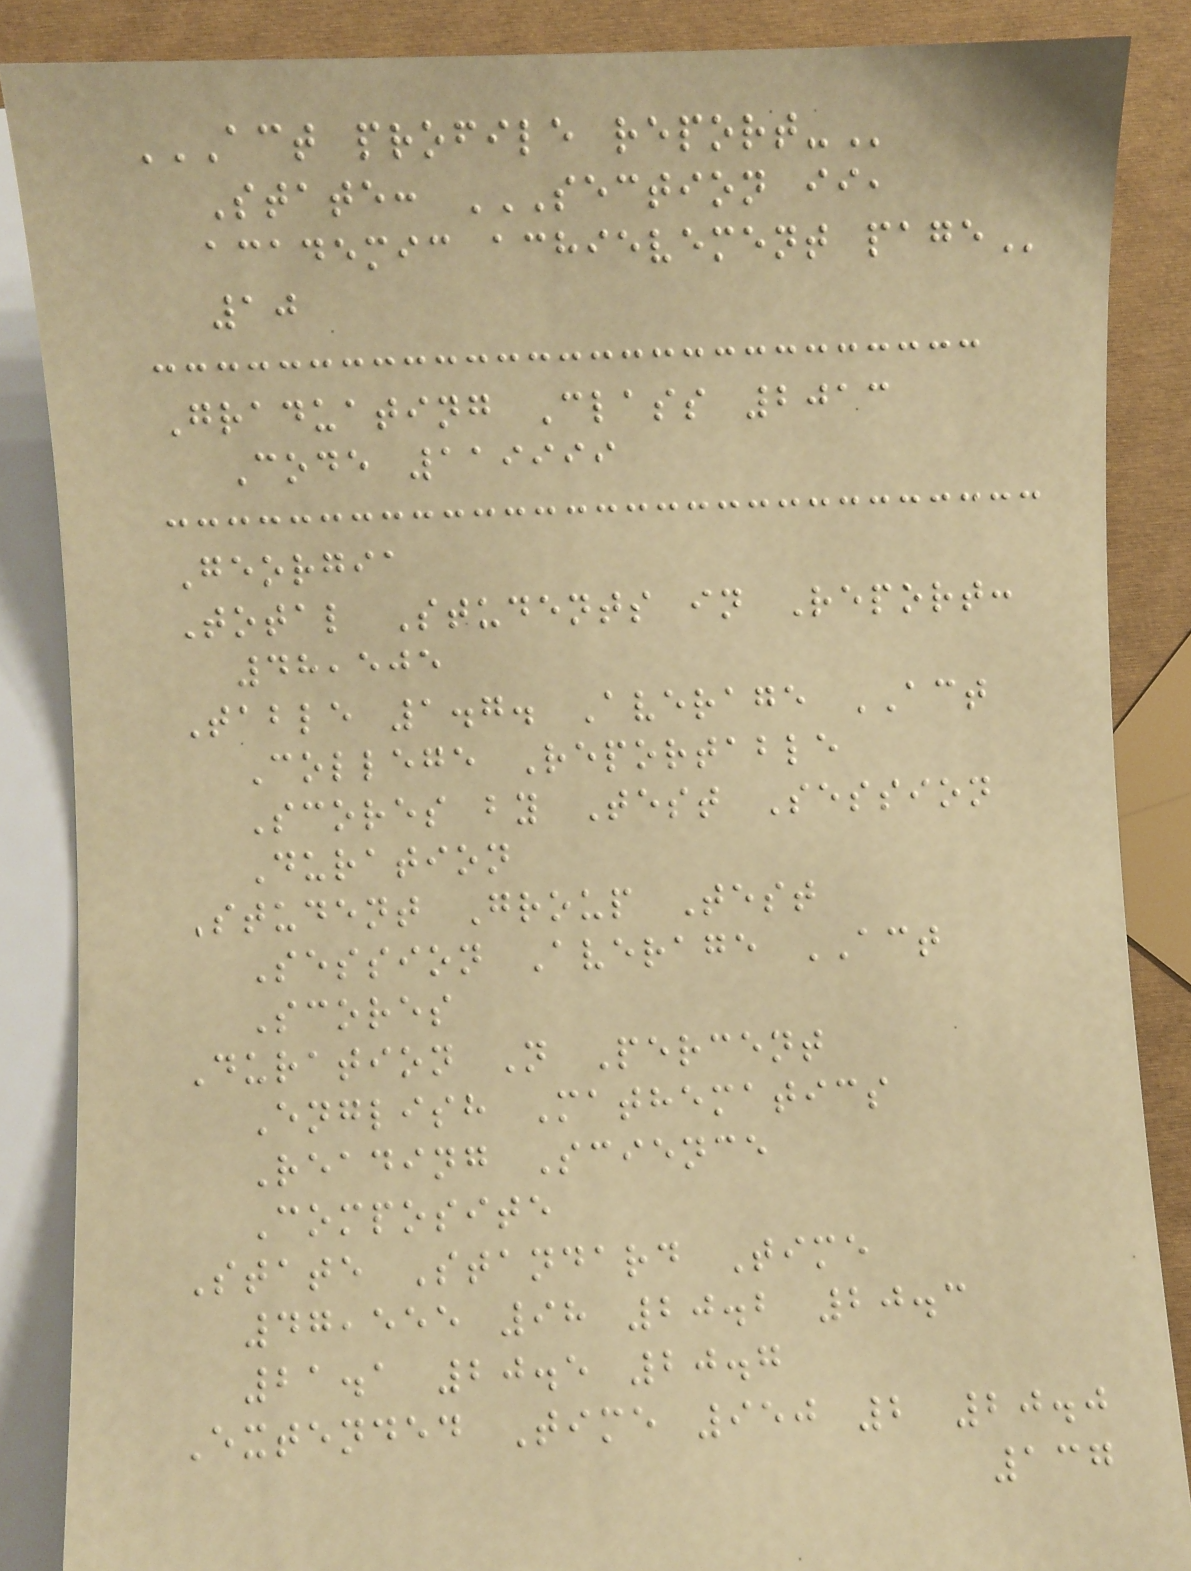ACT PROFILE REPORT-
State: SECTION II,
ACADEMIC ACHIEVEMENT PAGE
10
Graduating Class 2013
Code 119999
Georgia
Total Students in Report:
48,505
Table 1.7. Average ACT
College Reportable
Scores by Test Session
Duration
Student Group Test
Session Average ACT
Scores
Duration N Percent
English Mathematics
Reading Science
Composite
State Standard Time
47,555 98 20.2 20.3
21.1 20.5 20.7
Extended Time 950 2 20.0
137
